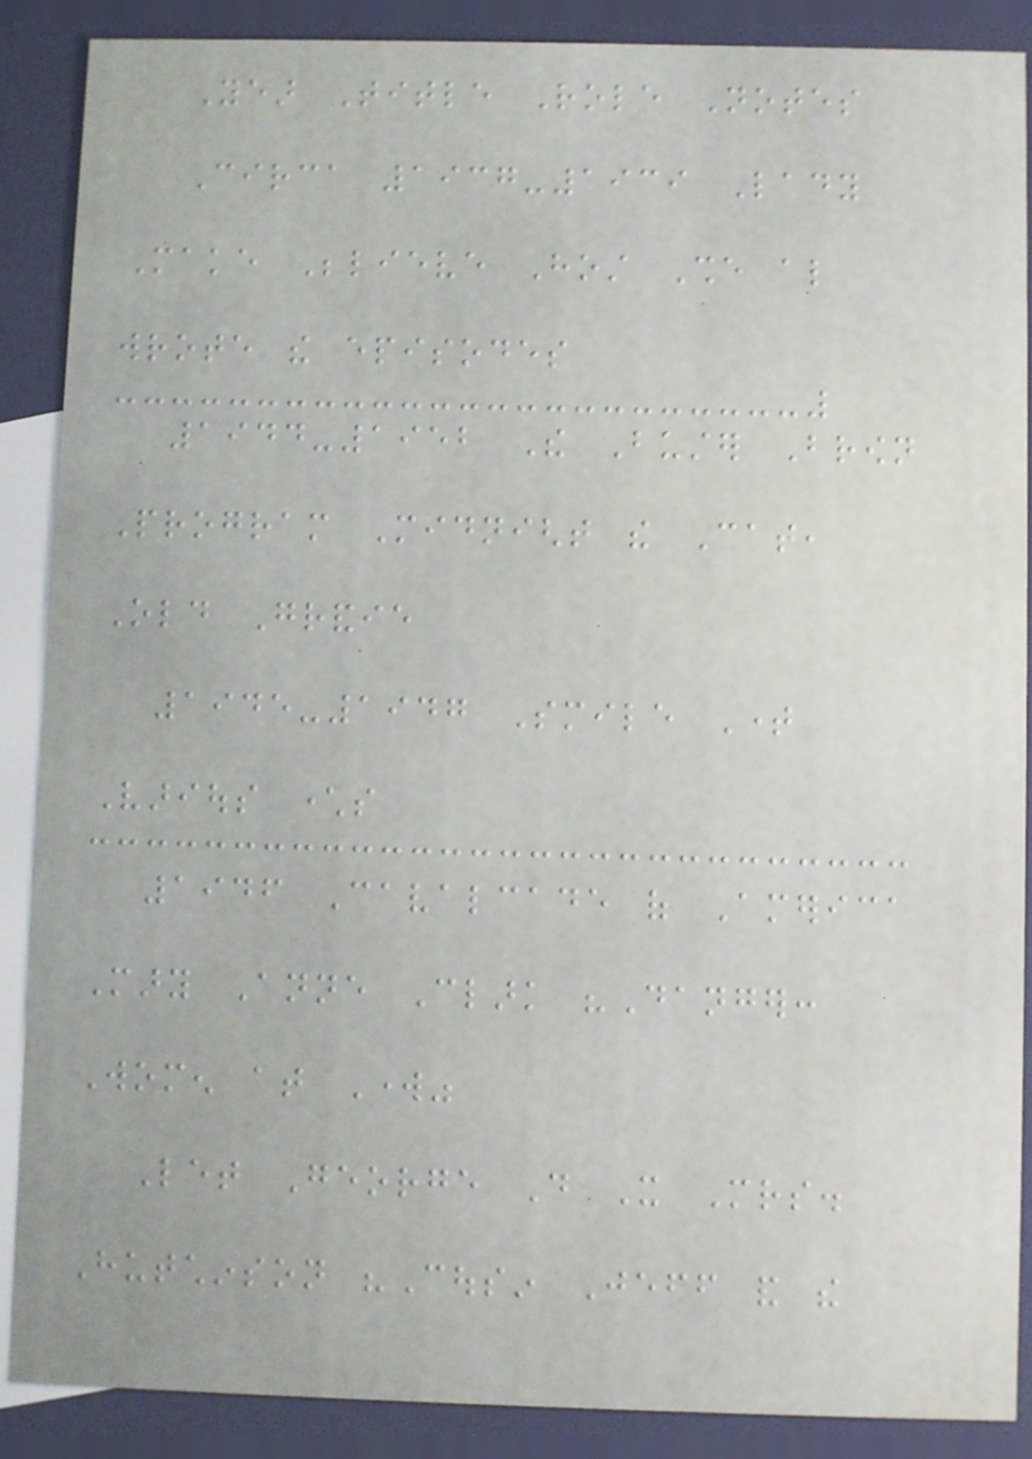Year Title Role Notes
Circa 1937-1939 Lady
Make Believe Host She also
wrote the episodes
1944-1952 The Buster Brown
Program Midnight the Cat,
Old Grandie
1945-1947 Smile Time
Various characters
1946 Cavalcade of America
Mary Anne Clark "Danger:
Women at Work"
Let George Do It Mrs.
Hutchinson "Cousin Jeff and the
